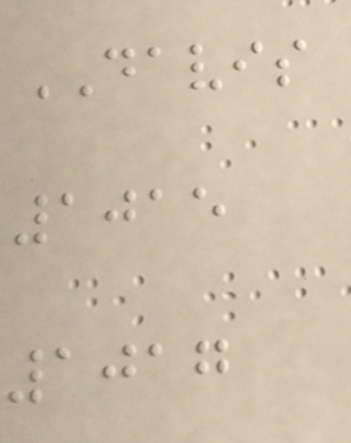DAVIS
1015
1017
